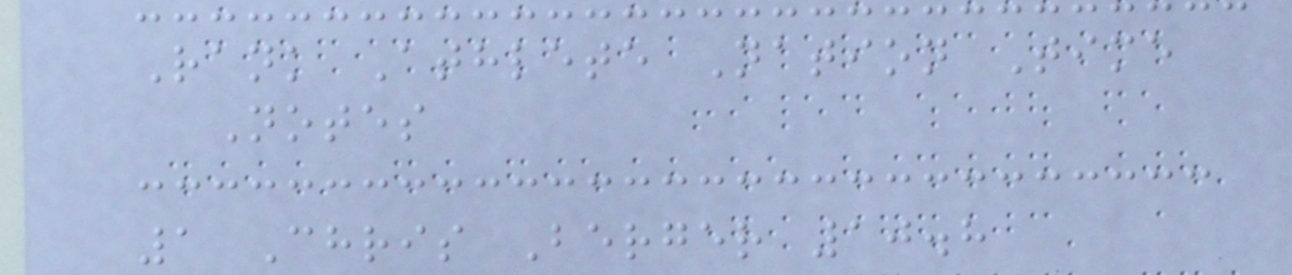Rank Athlete Nation Time
Notes
1 Chris Berger 10.8
